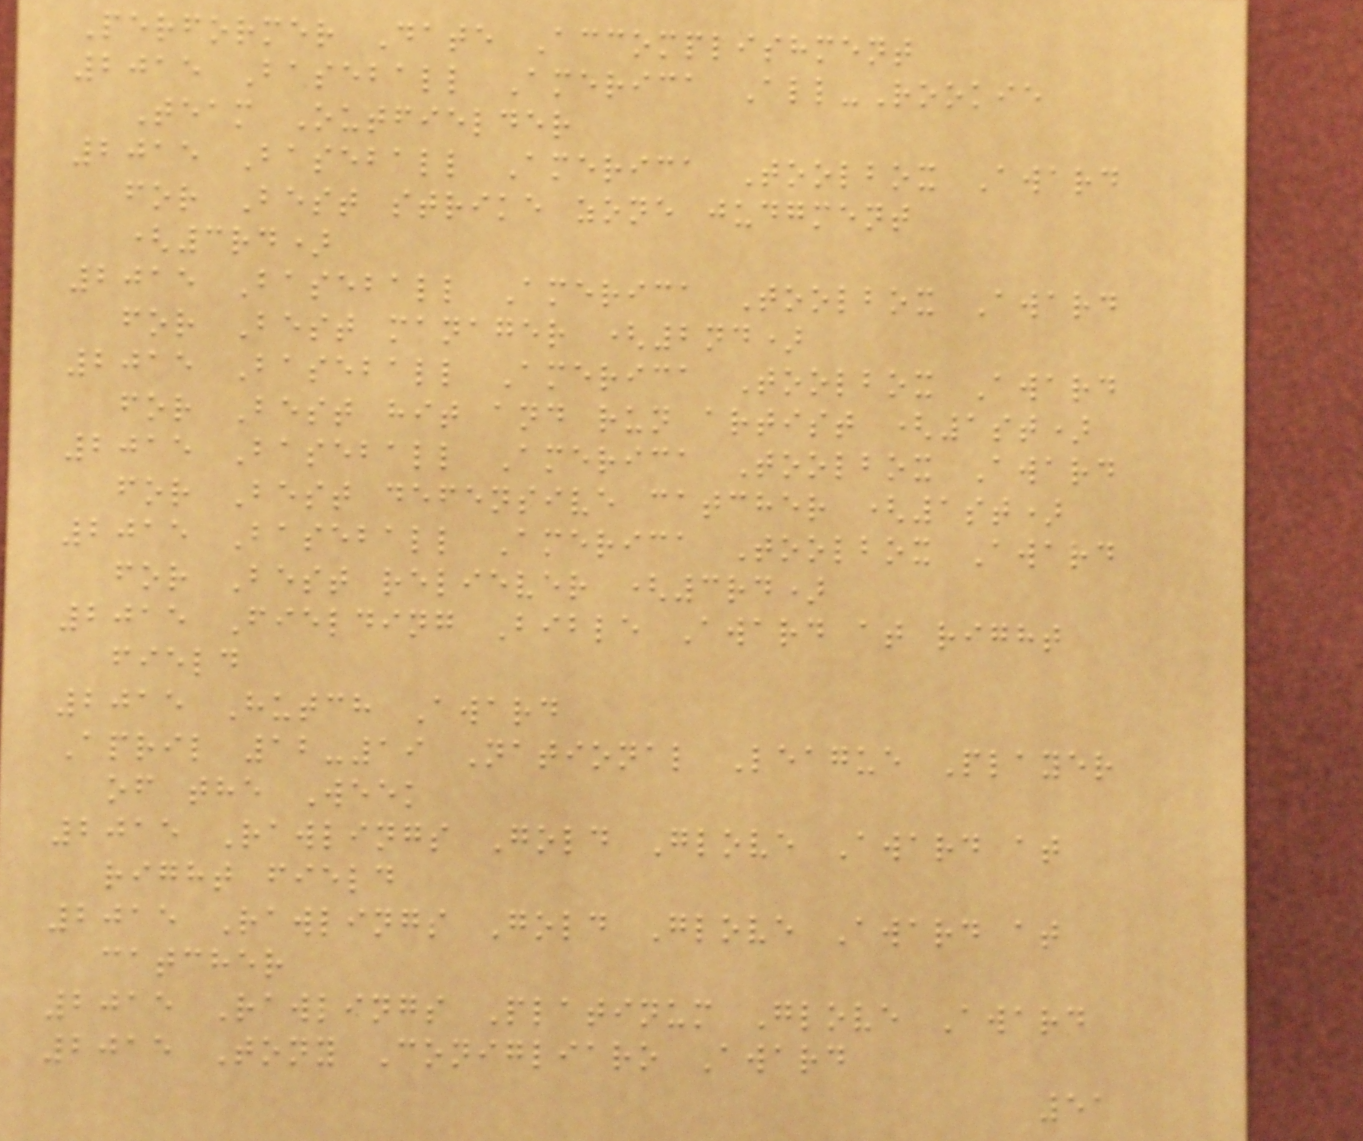Performer Date Accomplishment
2015 Baseball America All-Rookie
Team Outfielder
2015 Baseball America Toolbox Award
for Best strike zone judgment
(3rd)
2015 Baseball America Toolbox Award
for Best manager (2nd)
2015 Baseball America Toolbox Award
for Best hit and run artist (1st)
2015 Baseball America Toolbox Award
for Best defensive catcher (1st)
2015 Baseball America Toolbox Award
for Best reliever (3rd)
2015 Fielding Bible Award at right
field
2015 Hutch Award
April 12-19 National League Player
of the Week
2015 Rawlings Gold Glove Award at
right field
2015 Rawlings Gold Glove Award at
catcher
2015 Rawlings Platinum Glove Award
2015 Tony Conigliaro Award
51
